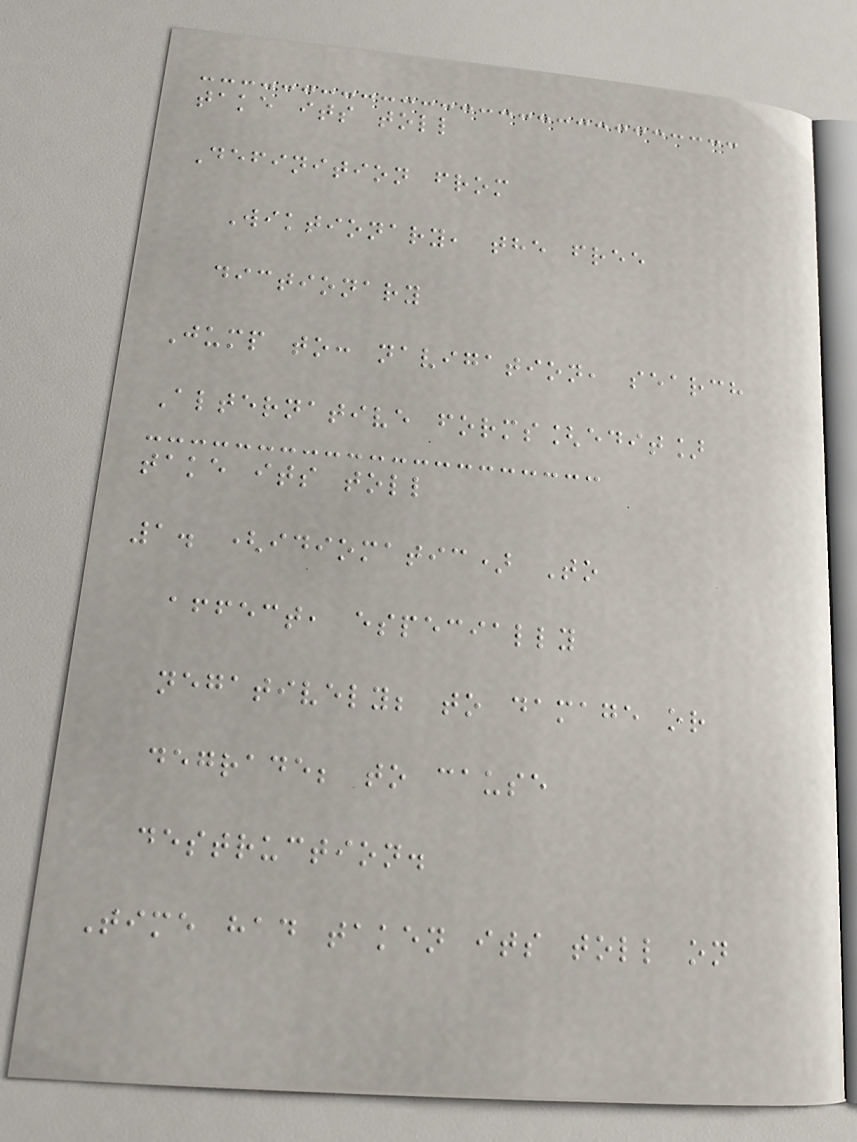take its toll
Definition from
Wiktionary, the free
dictionary
Jump to: navigation, search
Alternative forms[edit]
take its toll
1. (idiomatic) To
affect, especially
negatively; to damage or
degrade; to cause
destruction.
Time had taken its toll on
